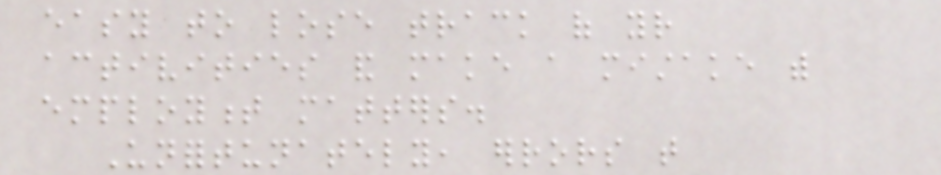easy to lose track of your
activities and make a mistake with
employment matters.
Unfortunately, errors that
